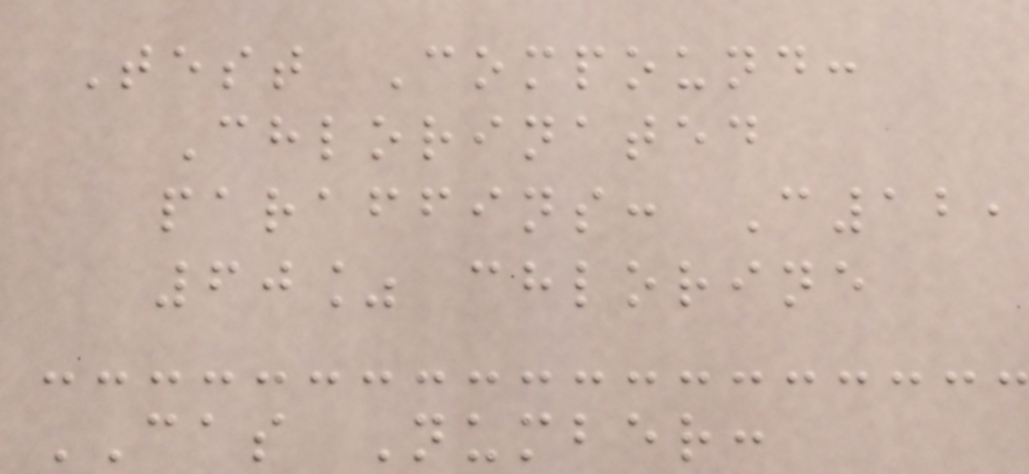Test Compound:
Chlorinated
paraffins: C12,
60% chlorine
CAS Number:
